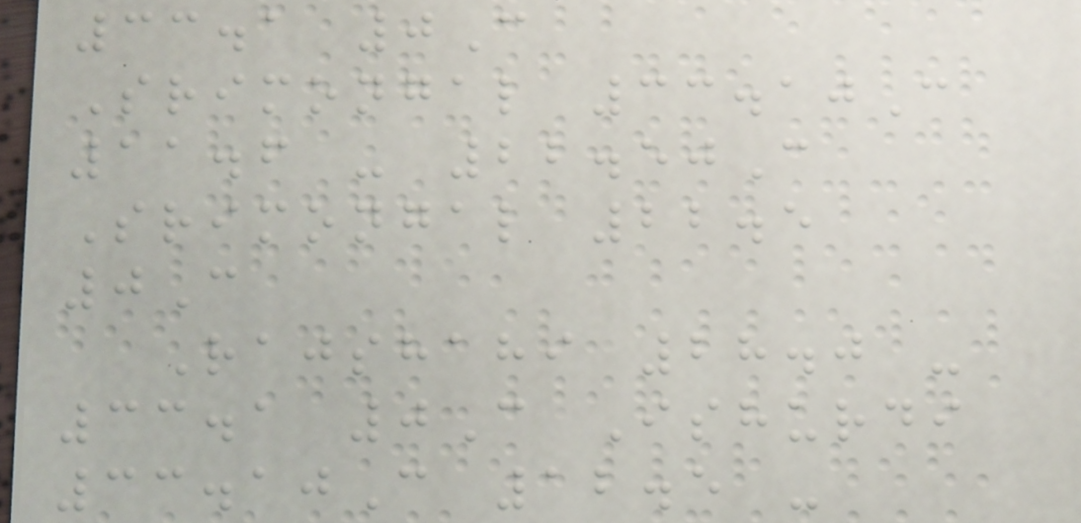33.1 0C
Srimongal 33.10C
11.6 - 22.50C
Srimongal 22.5
0C
Rajshahi 28.0 -
33.1 0C Ishurdi
33.10C 12.5 -
